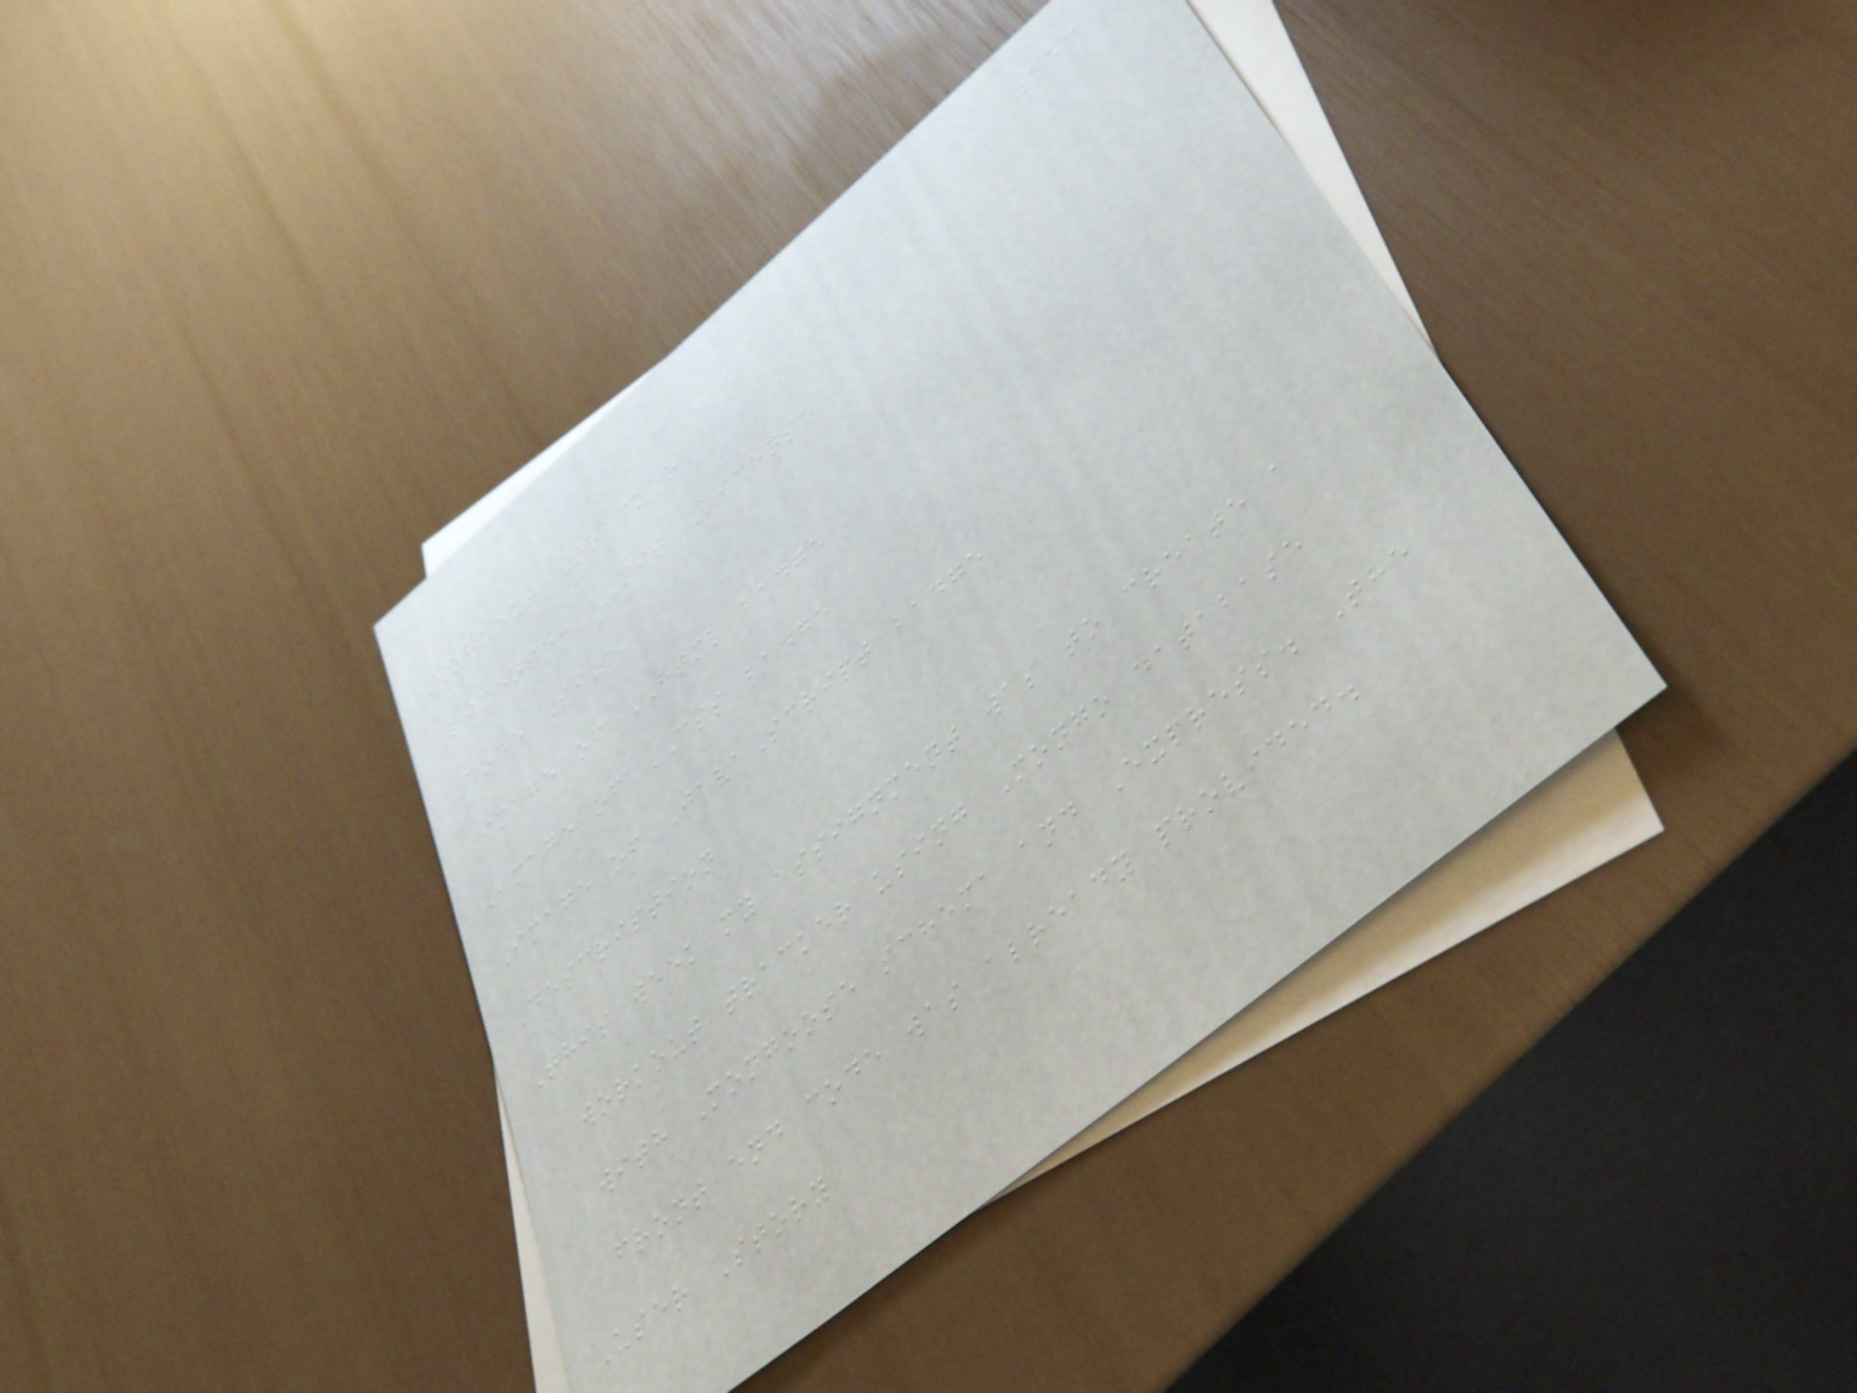153
Workout Tracker
License: MIT License
Code Size
Image of HTML badge
Image of CSS badge
Image of JavaScript badge
Description
This week my assignment was to create a
workout tracker using Mongo database
with Mongoose schema and Express. The
front end code was already provided.
User Story
